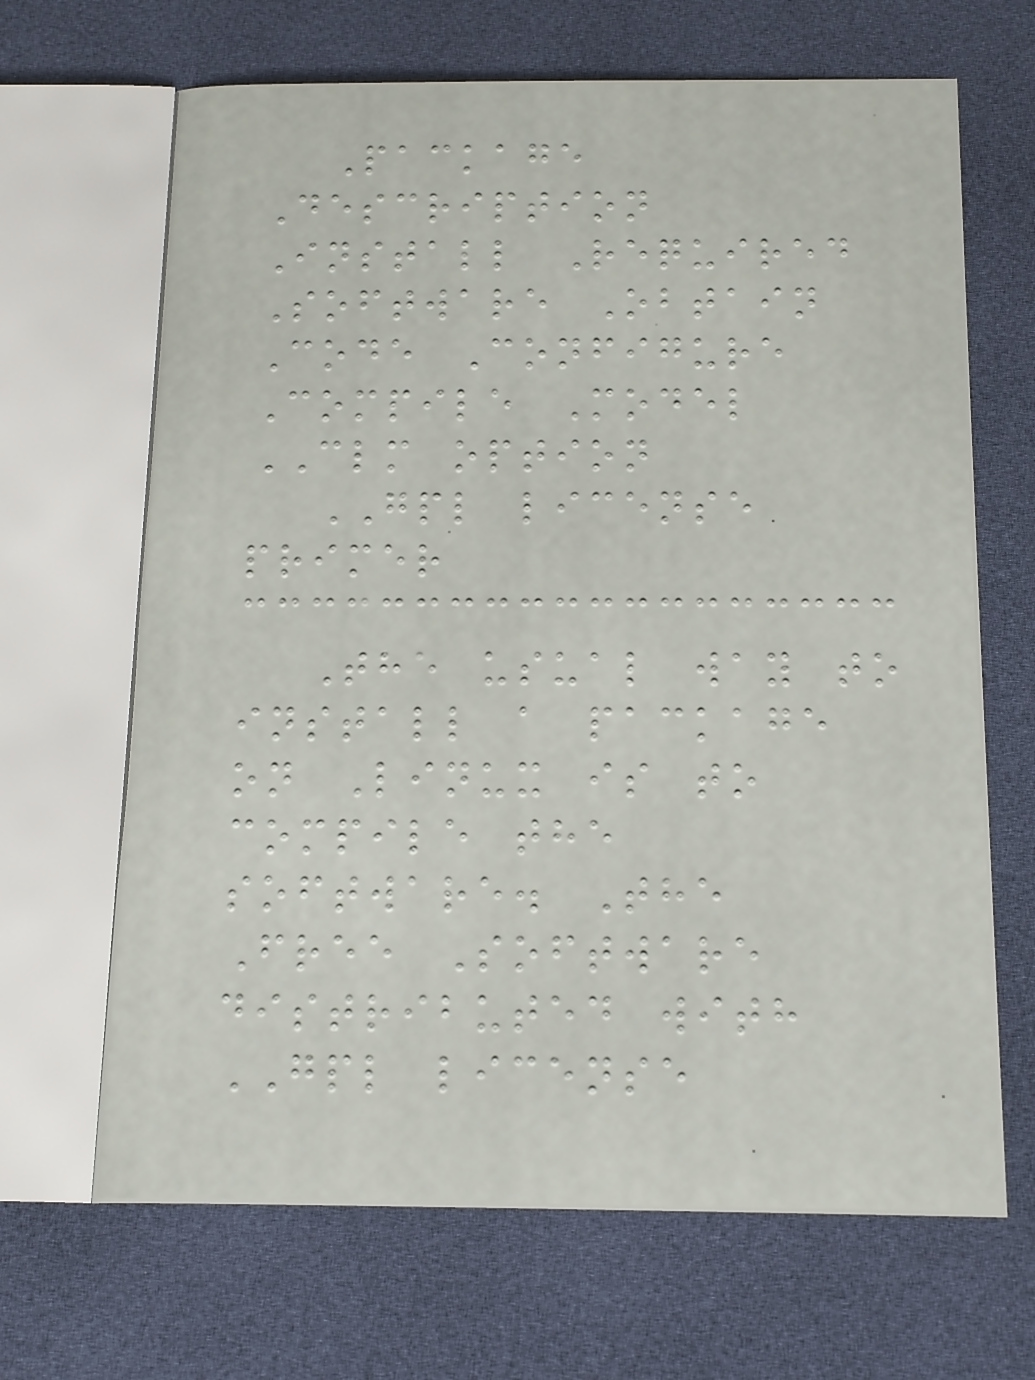Package
Description
Install Required
Software Obtain
Code Configure
Compile Model
CLM option
GPL license
primer
The usual way to
install a package
on Linux is to
compile the
software. The
Free Software
distributed with
GPL license
